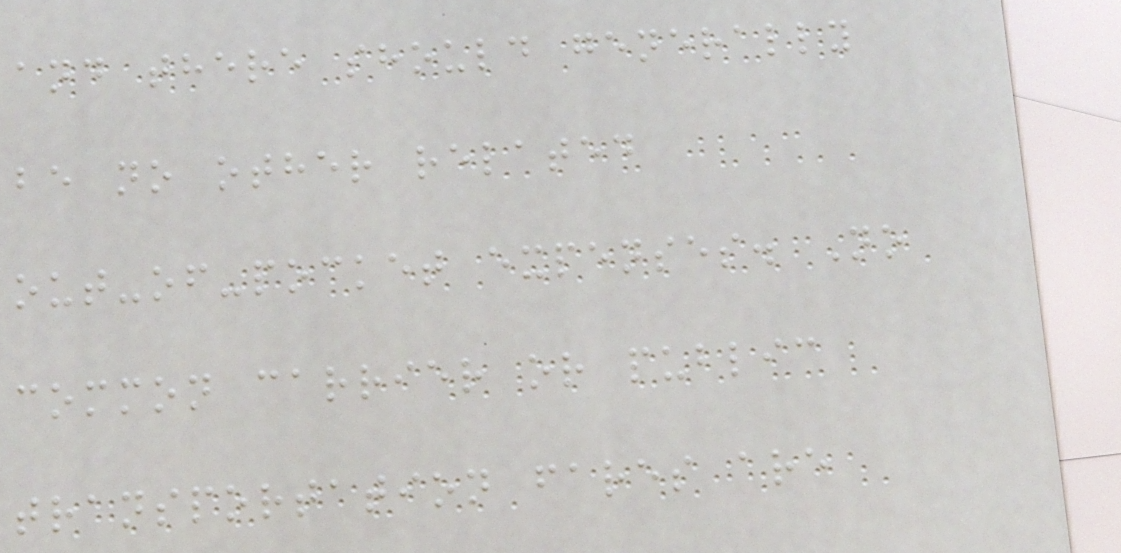and there should generally
be no other related
out-of-pocket expenses. No
common carrier or public
transportation fares are
